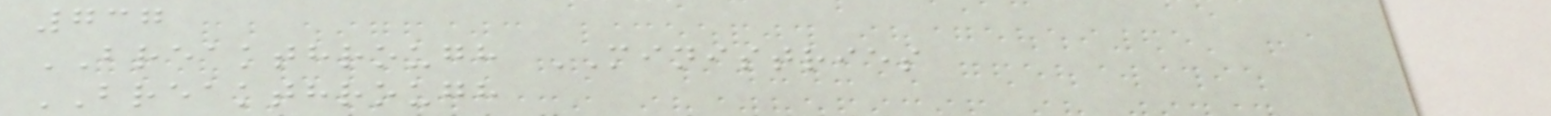737
BREAKTHROUGH MINISTRIES
BREAKTHROUGH
